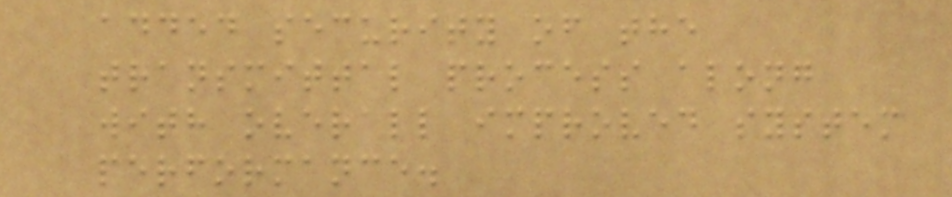added security of the
transmittal process along
with overall improved system
performance.
